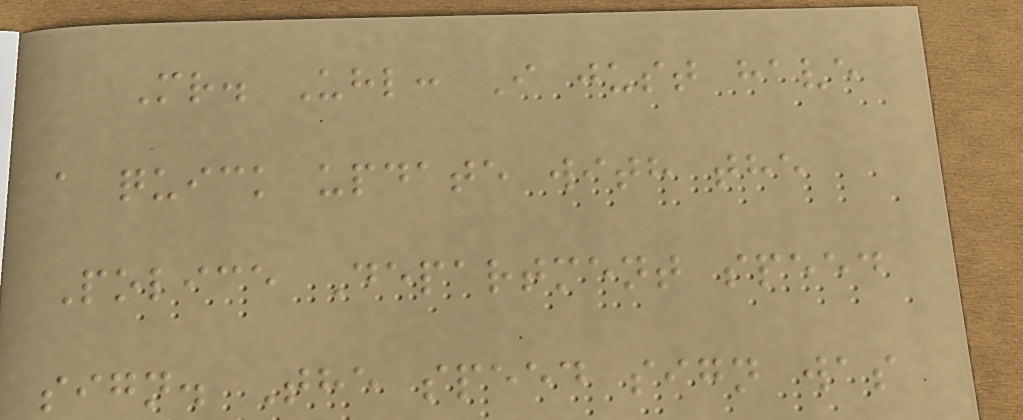Mr. Uhl: I just have
a quick update with the
Police Department speed
sign. The speed sign was
